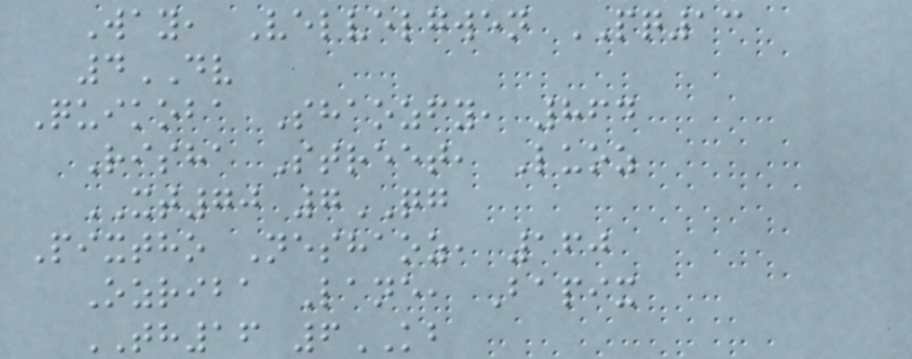Way, Velvelgwen PQ13
4DV
Quikoba Shaozfy, 864
Risha Street, Luoz
XT70 7QG
Pixtho Neshaoz, 160
Ozriba Lane, Bapix
TH16 6KB
